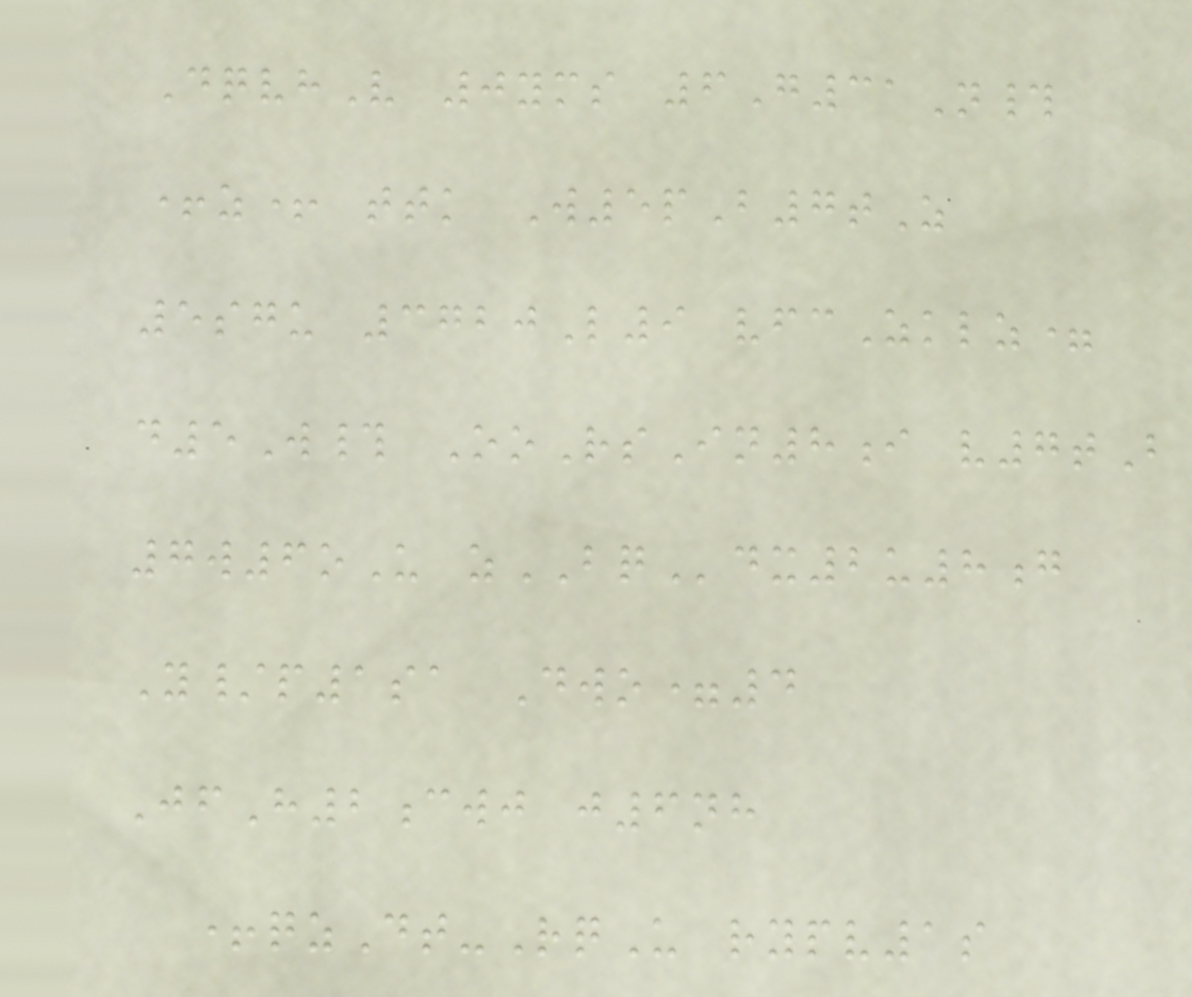DqvhV 0yms 6G31N#
+z+ ttk W5pB7tZ
5sgu 3720L9 vfcZklz=
d5W# OoRsIn8i v7tB
7w6oU zBQdx2u8g
Y/p1sa Dwo=4
JfH2cwj j6nh
+qzDt-RqU rypv1s
